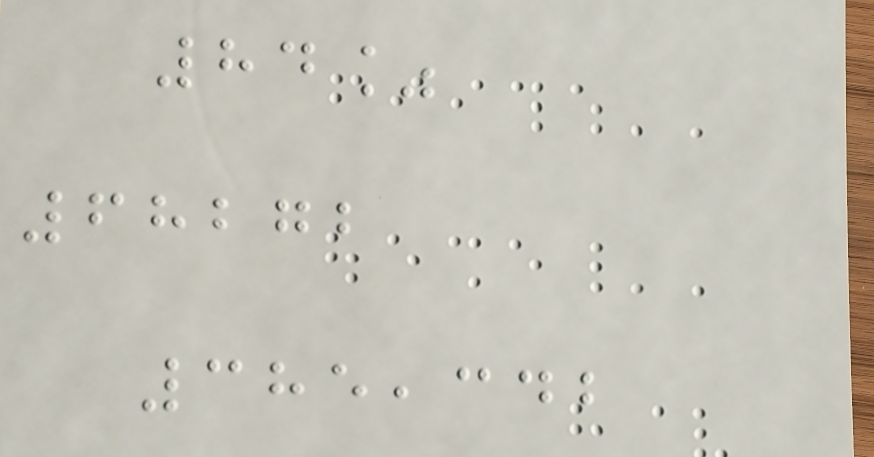84%
68272
385,342
